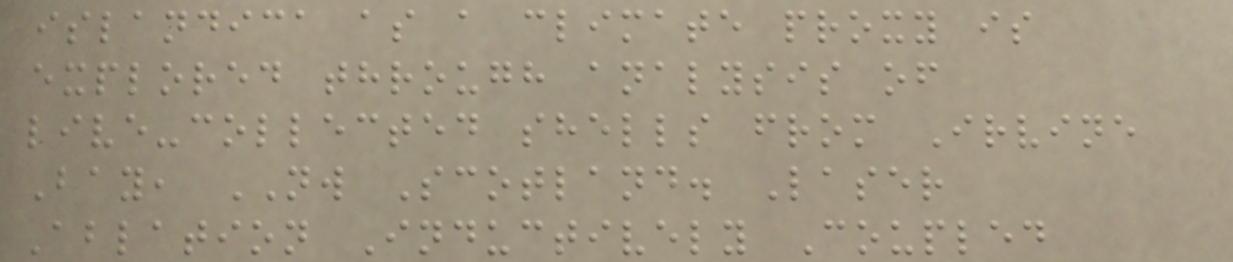islandica as a climate proxy is
explored through analysis of
live-collected shells from Irvine
Bay, NW Scotland. Laser
Ablation Inductively Coupled
